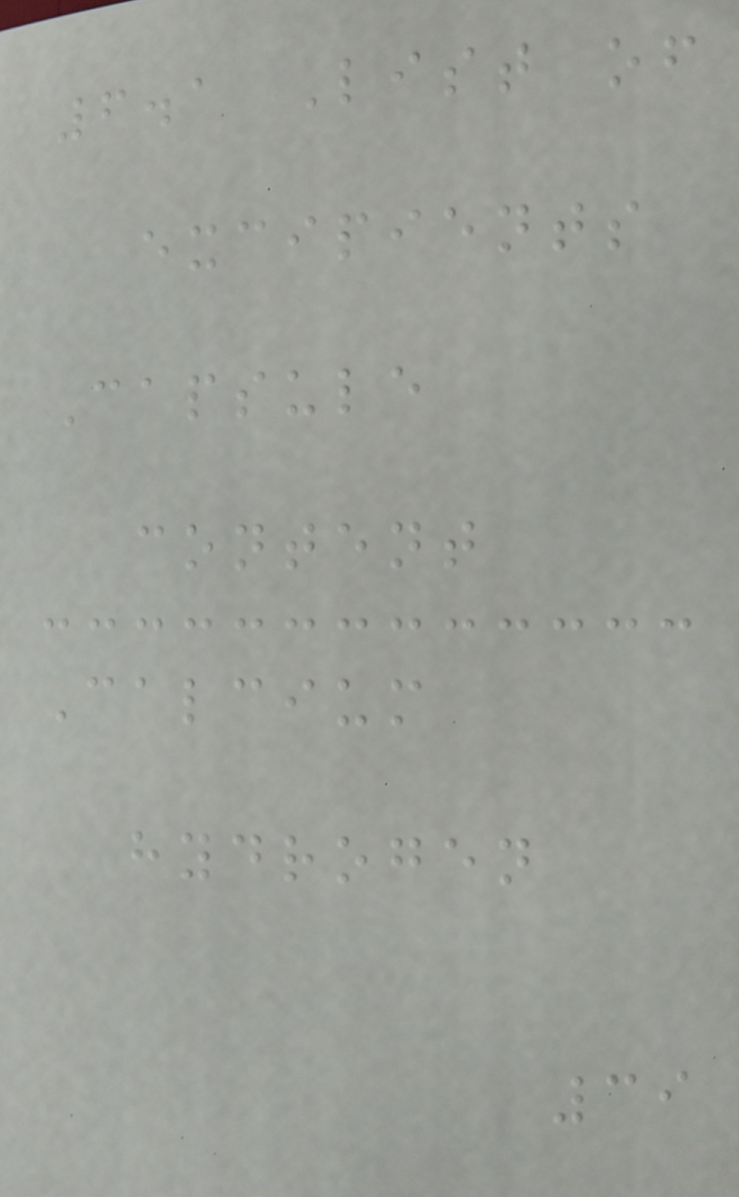6.1 List of
excipients
Capsule
content
Calcium
hydrogen
39
